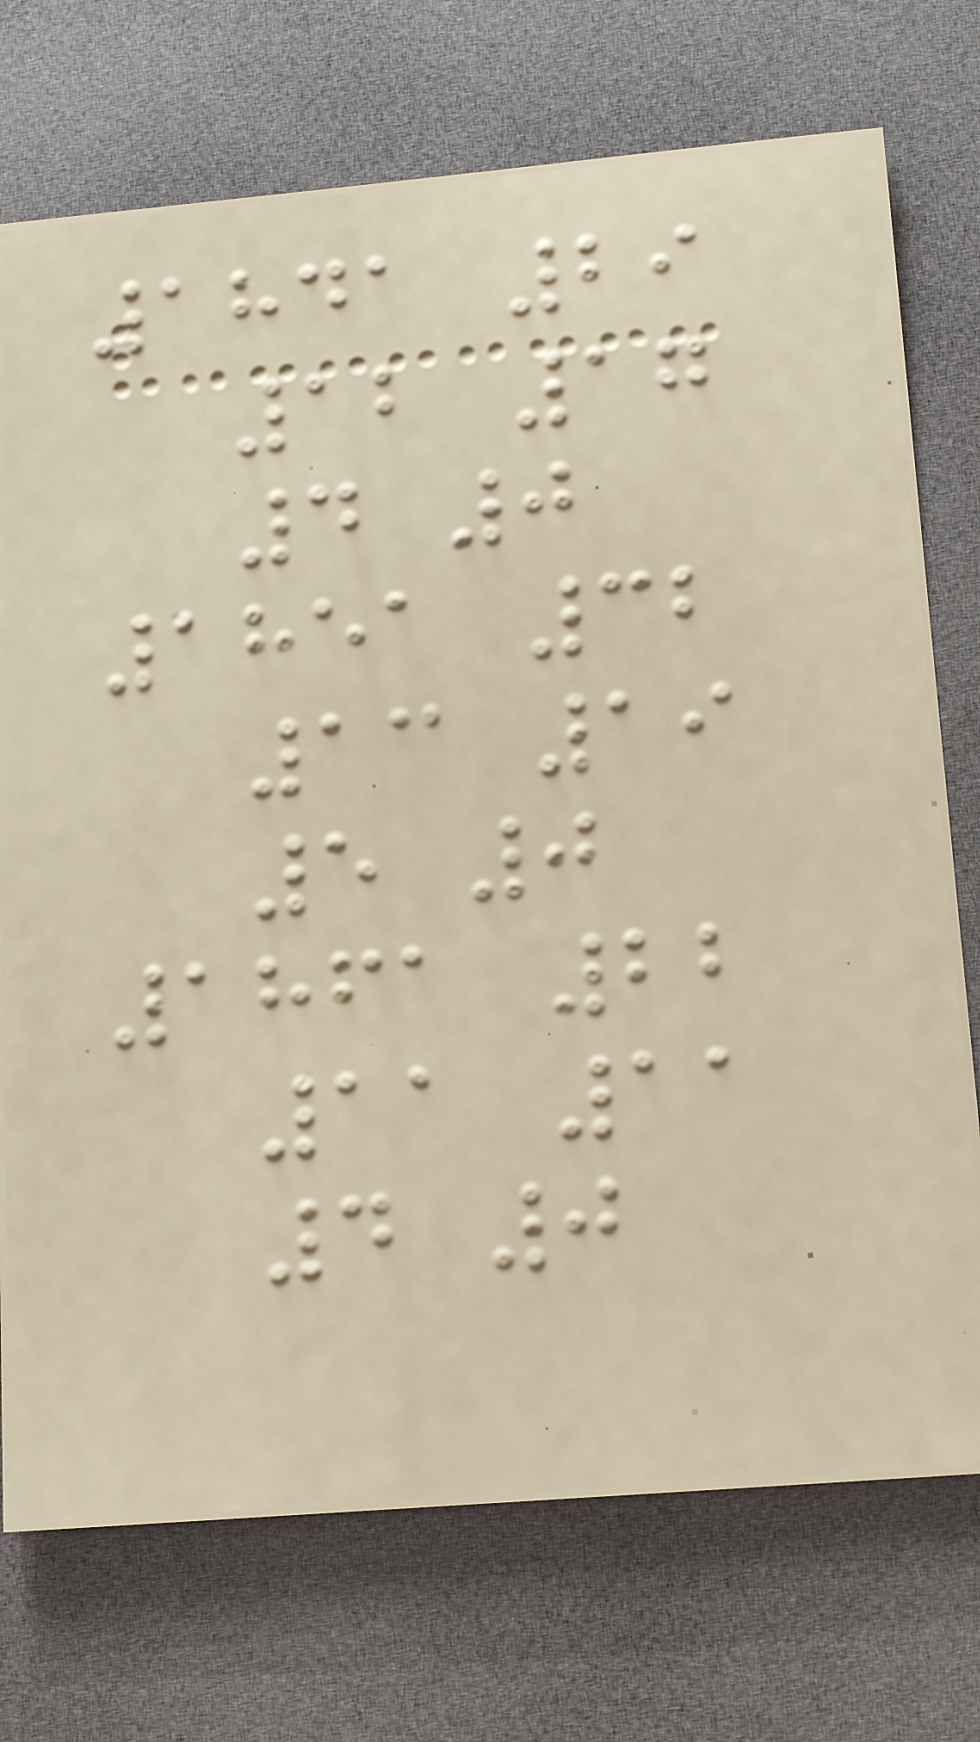1841 29
12 17
4 0
1851 32
13 19
5 0
1861 22
11 11
4 0
